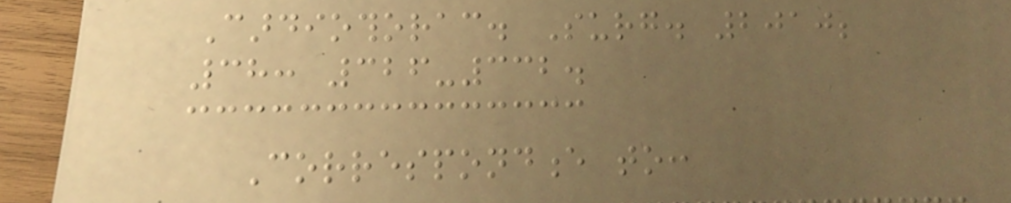Cardiothorac. Surg. 2010;
38: 326-332.
Correspondence to:
